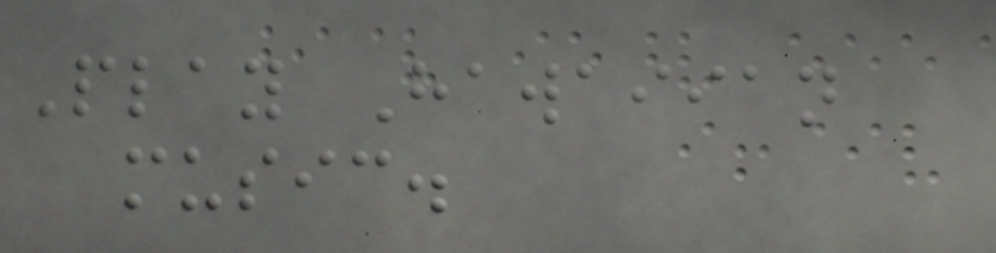Play Hawaiian
music.
